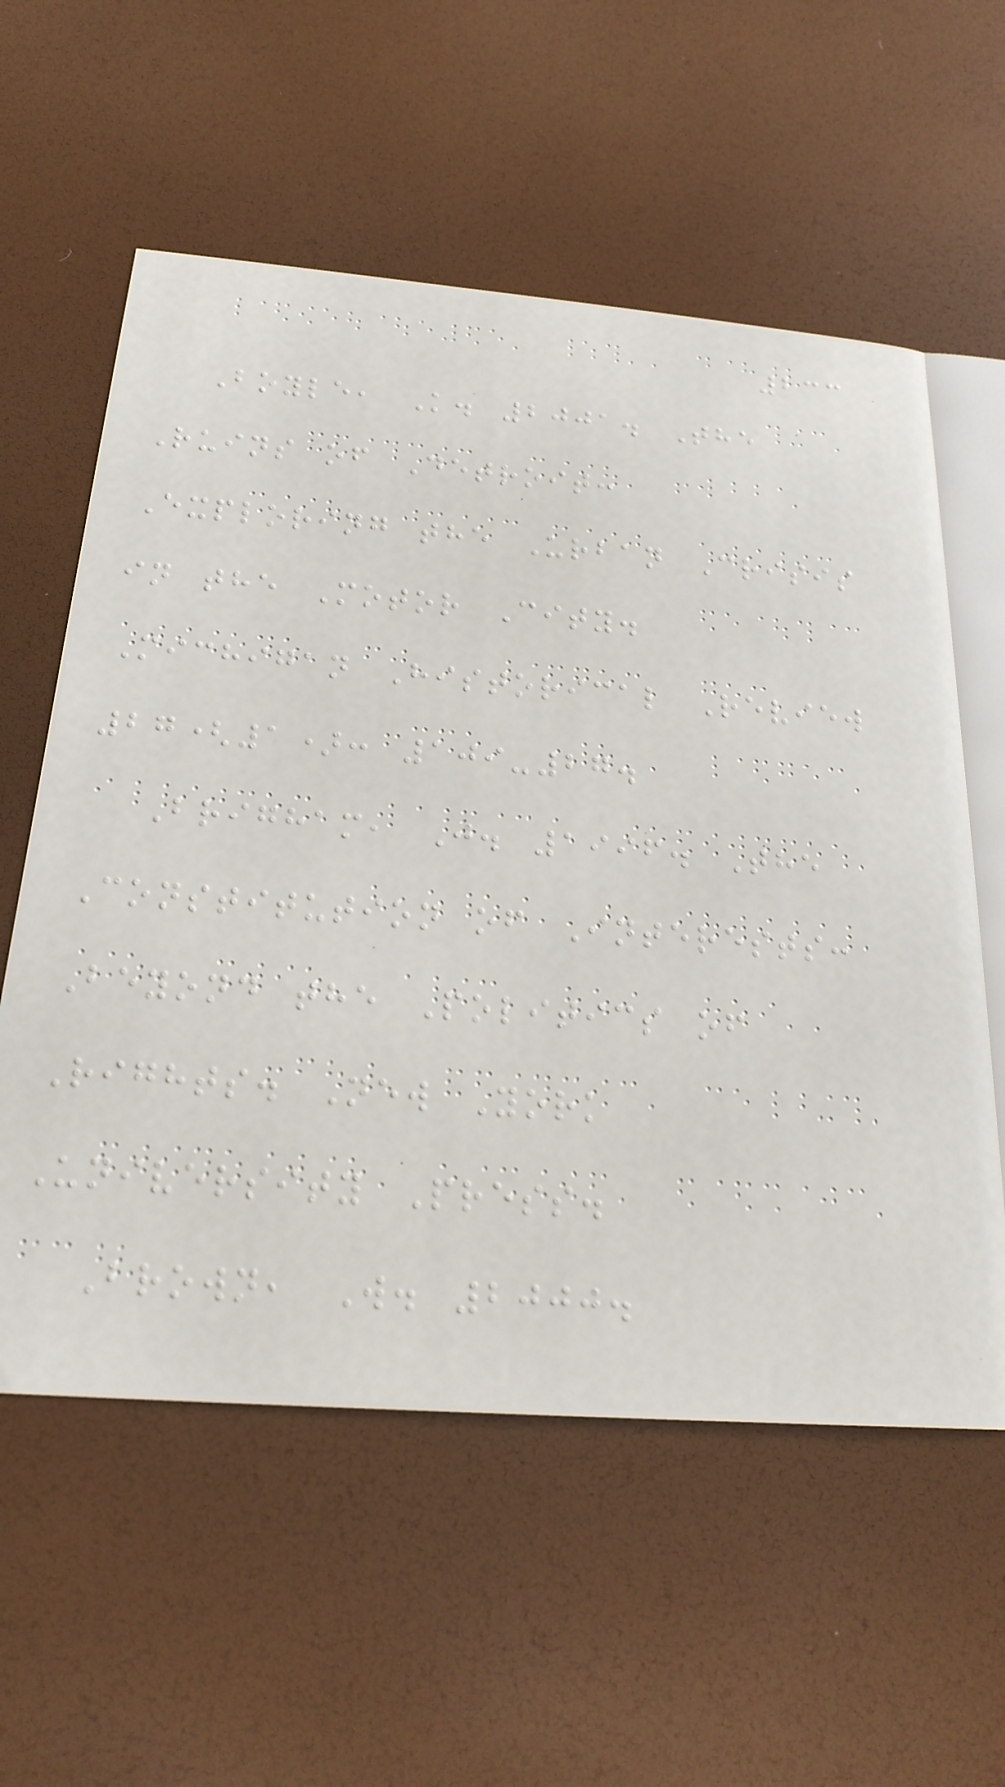233
Boyle, K. 2001. The
Ruins of Detroit:
Exploring the Urban Crisis
in the Motor City.
Michigan Historical Review
27(1): 109-27.
Brigham, J. 1996. The
Constitution of Interests:
Beyond the Politics of
Rights. New York
University Press.
Brown, W. 2000.
